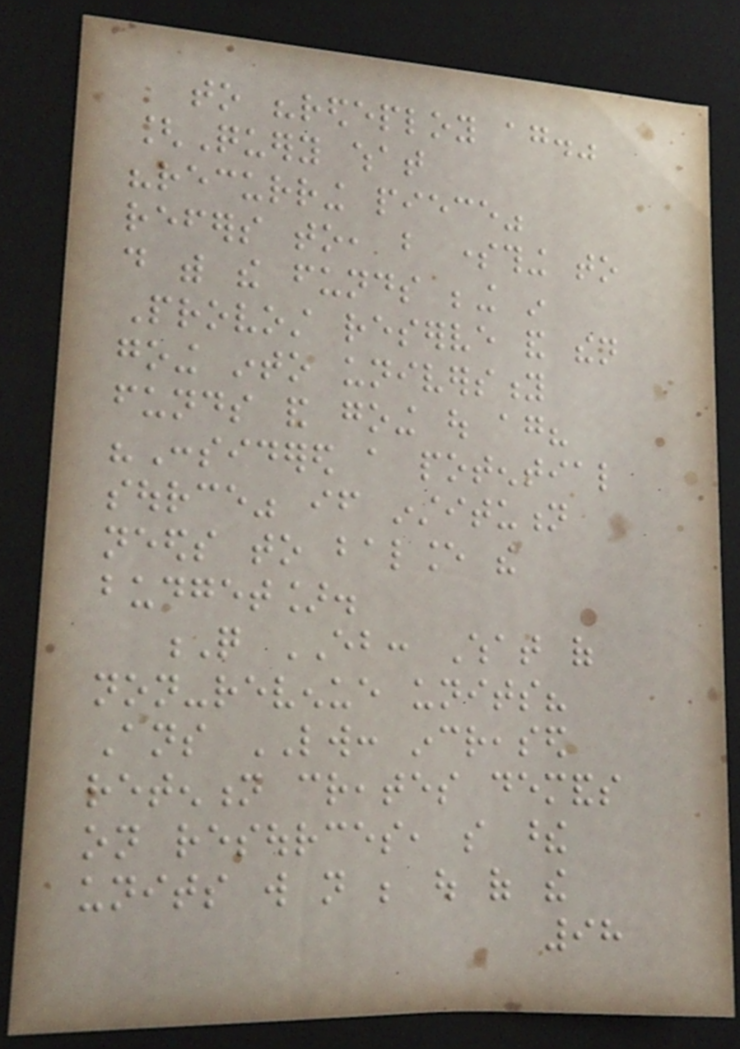to "redeploy again."
[Query what
"recurring piece"
refers to, but something to
do with the funds being in
Provost reserve and then
going into university
funds and going out again?
"Considered a potential
source" if institution
needs to balance the
budget].
Q EB: What of
non-revenue units?
Ans LW: increased
retention creates demands
on resources, so these
units will not be out of the
98
